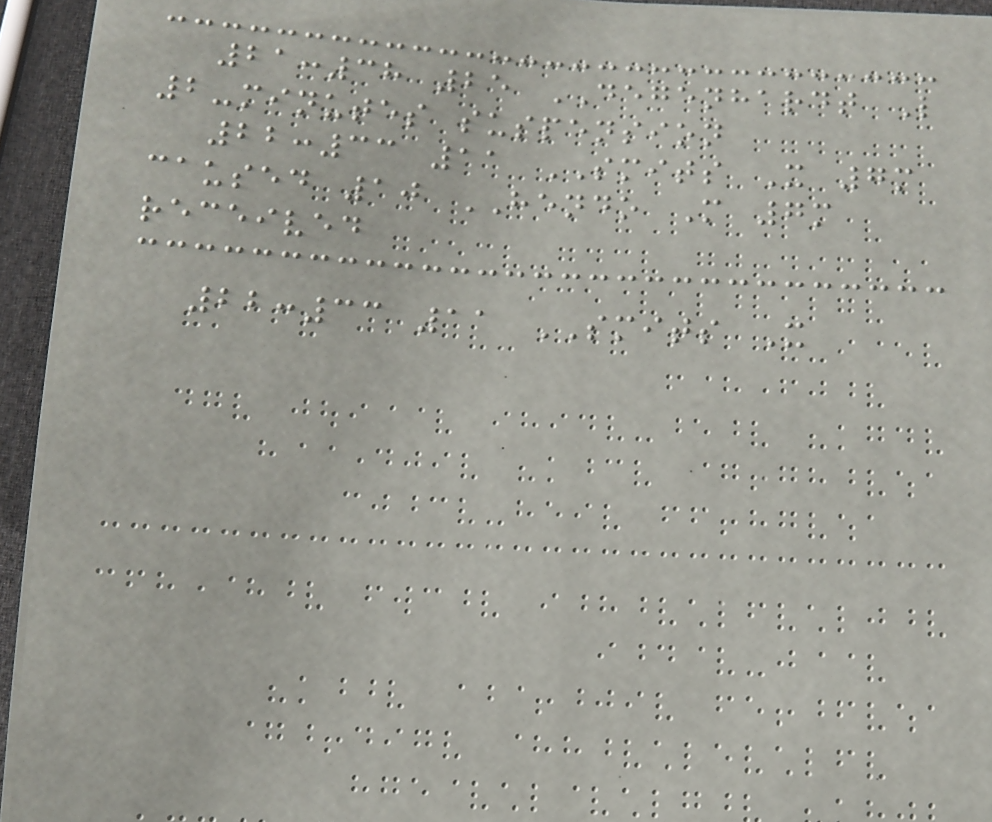21:38 25 DEGENHARDT L
2-minutes suspension
22:33 11 SMITS X 7m
caused 10 HENDO M 7m
received
22:33 11 SMITS X
